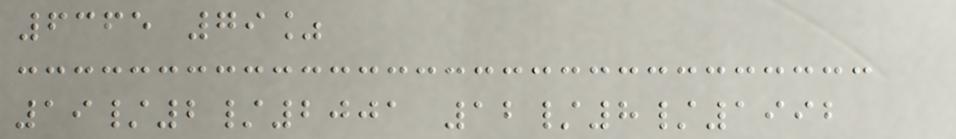6365 79%
19/2/2001 12/8/1992
